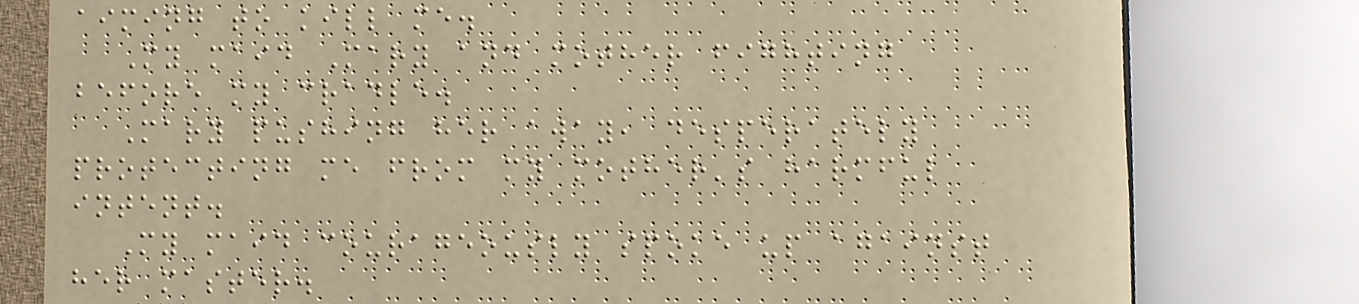aiming to kill me.
My maid Mary and mother fighting
before my cradle.
Mary pushing her away, desperately
protecting me from my mother's harmful
intent.
My maid courageously spoke up against
her master.
